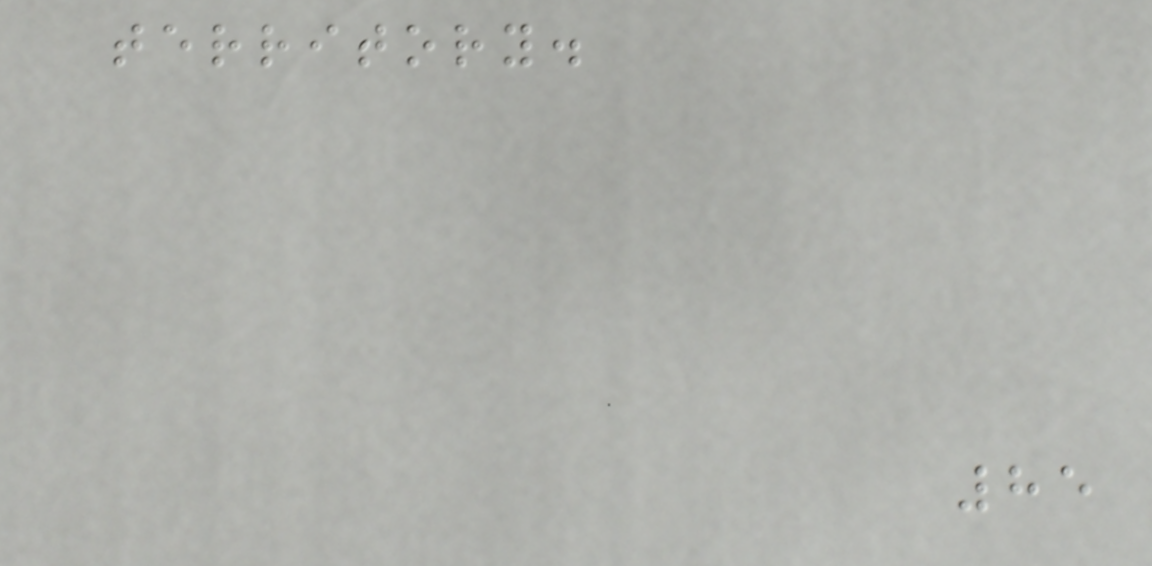territory.
85
